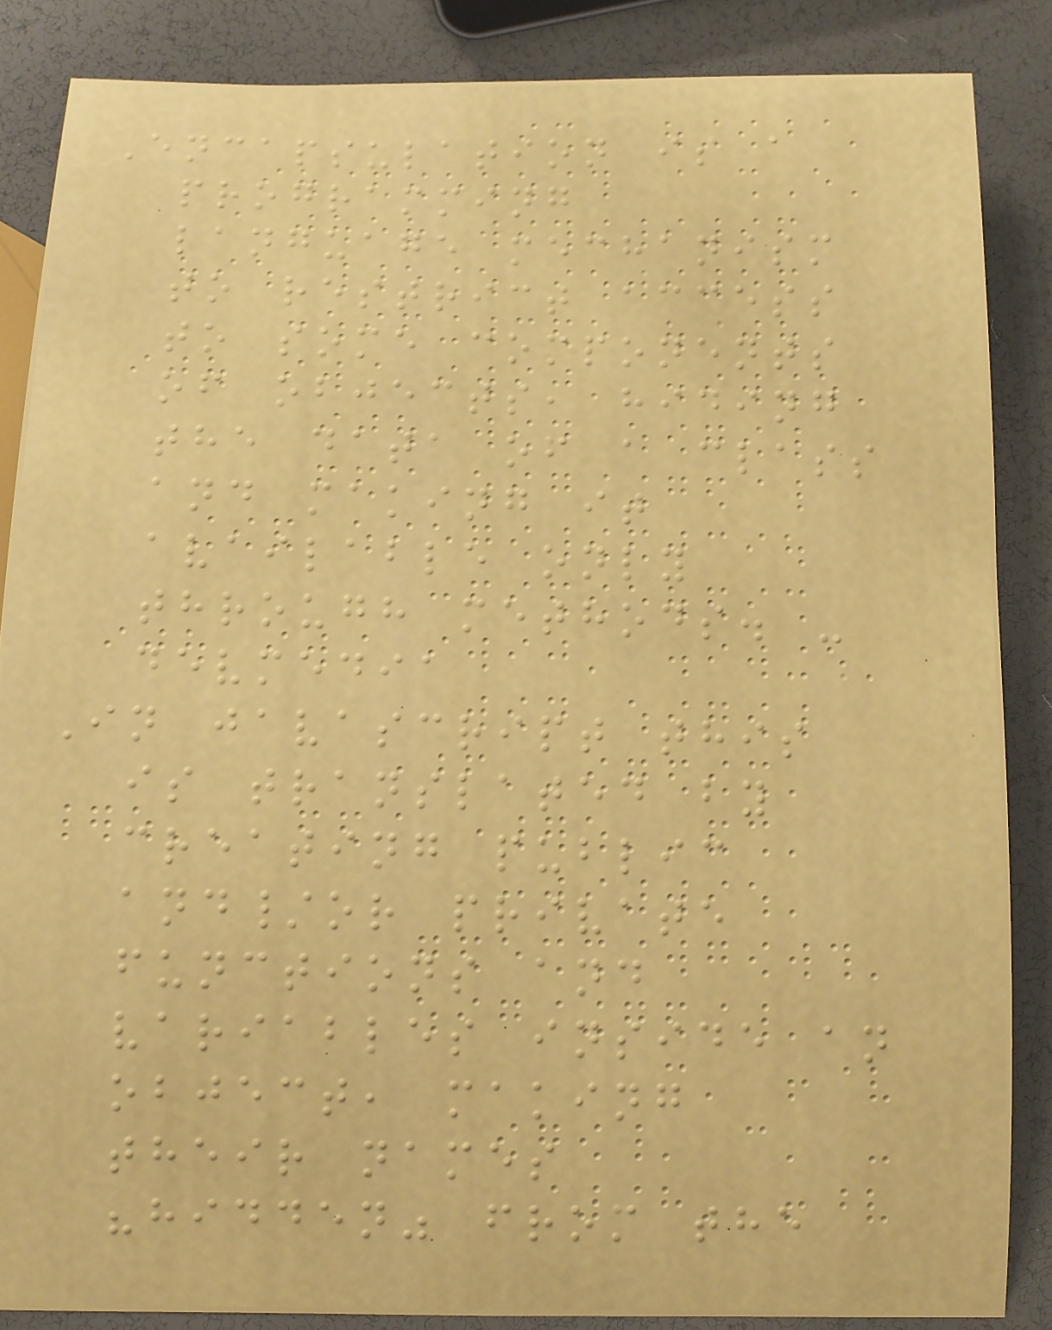Encapsulation is a
programming
language mechanism
to restrict access
to some components
of objects, hiding
the data of a class
and making it
available only
through methods. -
devmedia
In javascript this
is translated by
creating public
and/or private
functions and
variables inside an
object, making
their names
"hidden" from the
